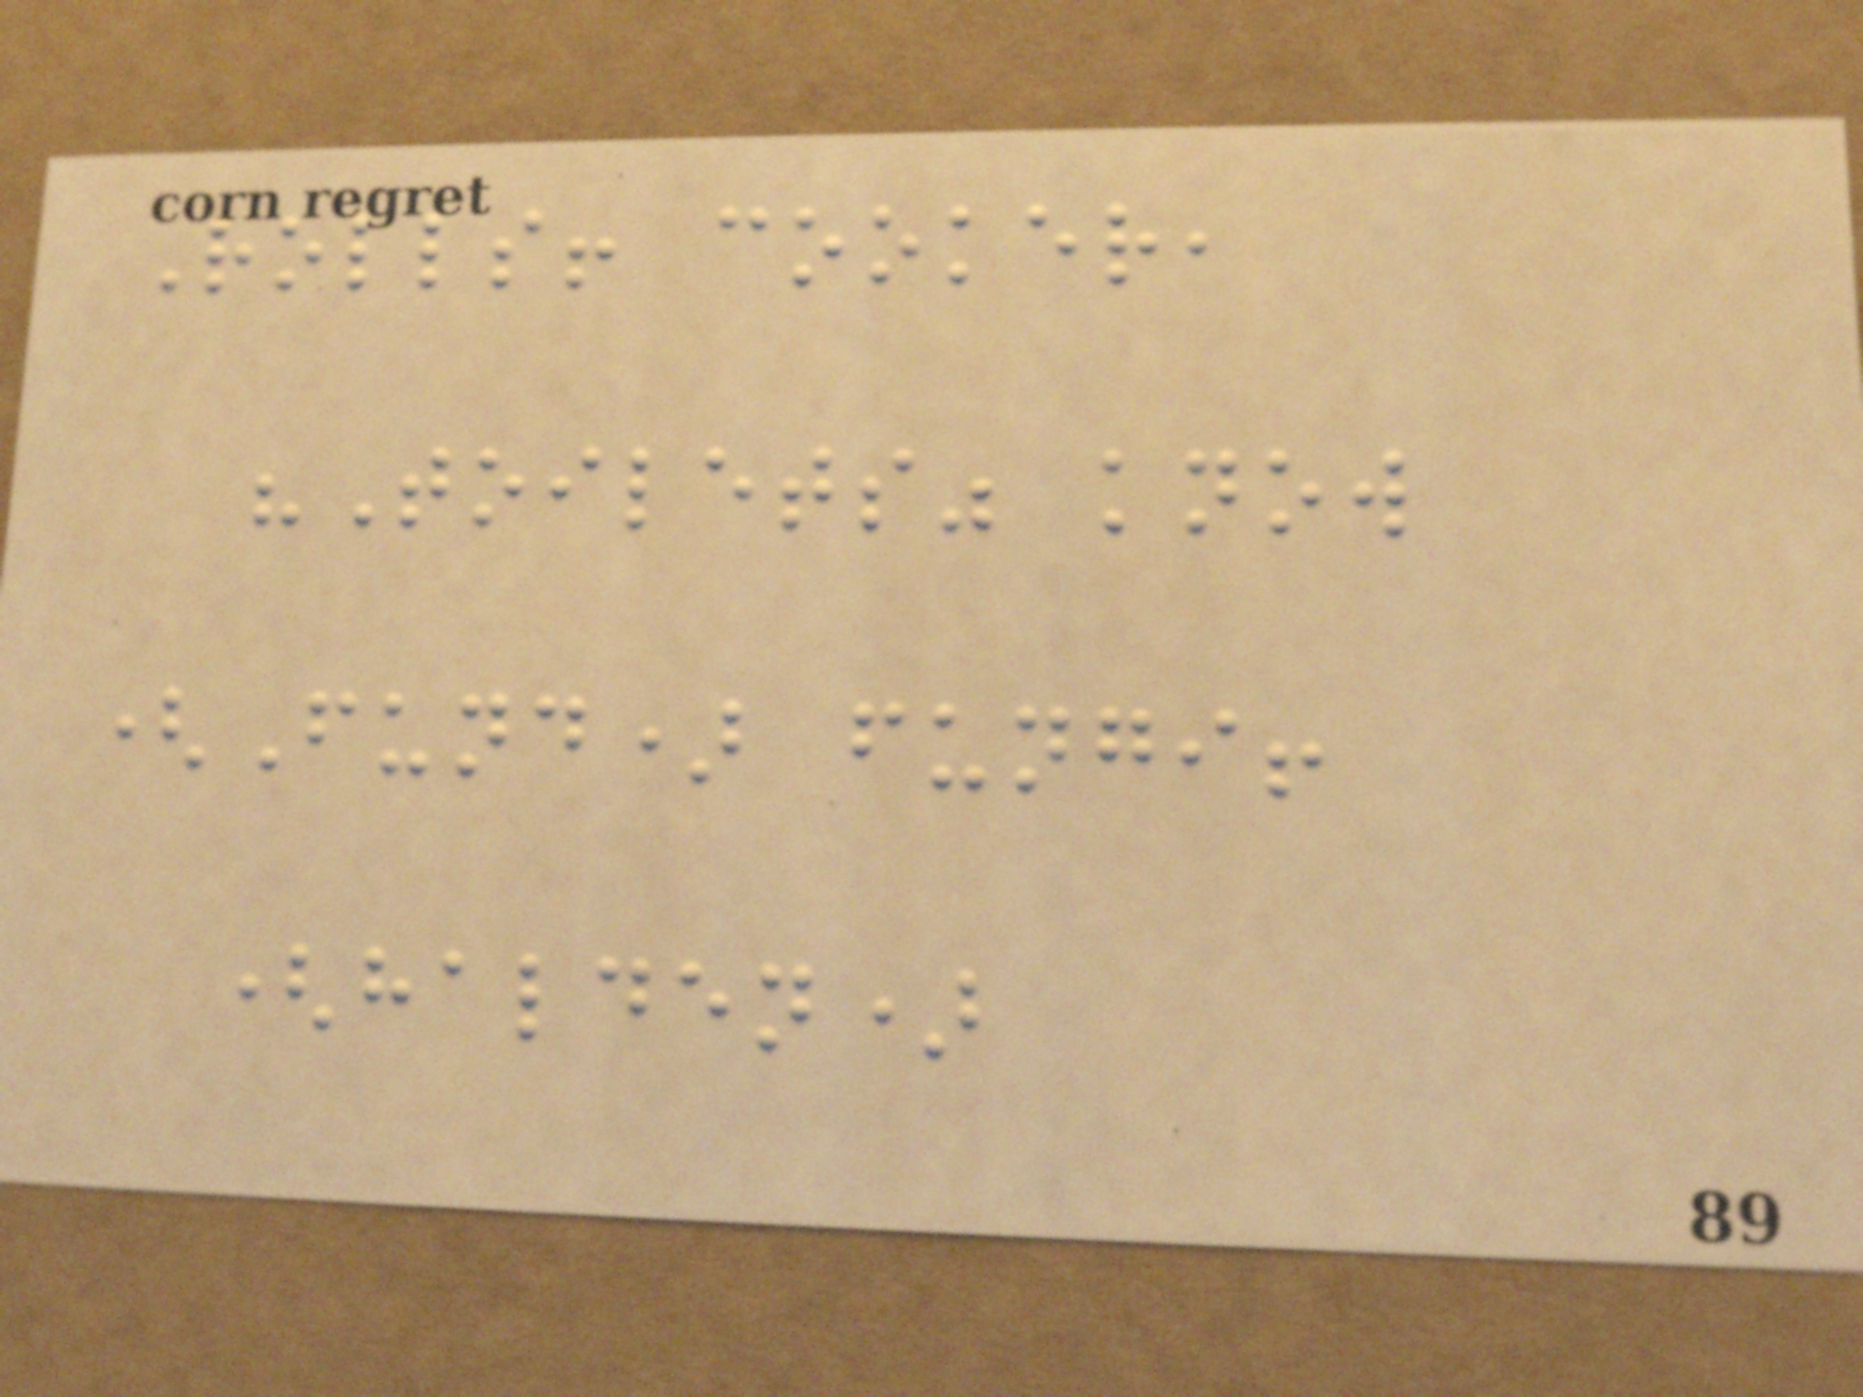Rolls! cooker,
"Toilets" know
(Fund) fungi!
(halden)
